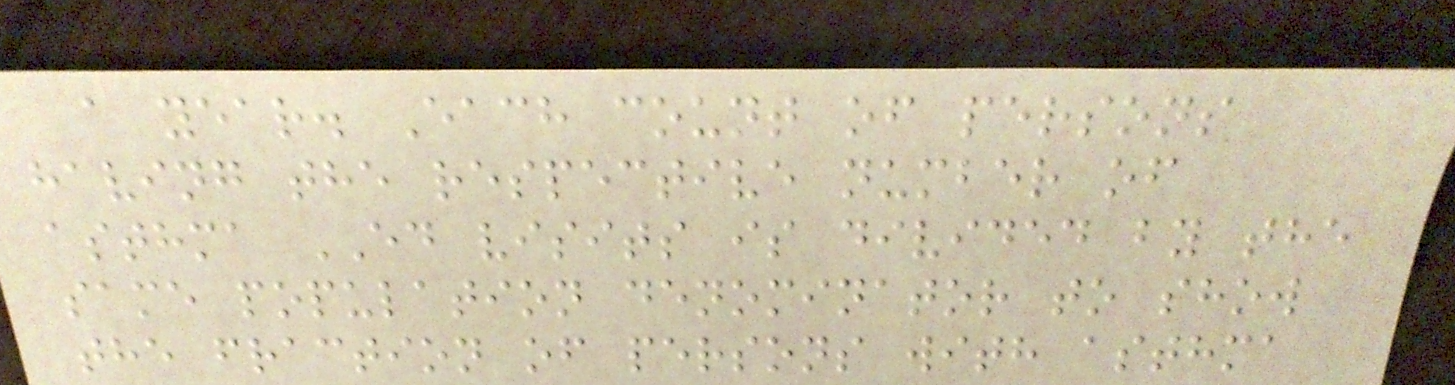a year. Each count of persons
having the respective number of
asthma ED visits is divided by the
same population denominator to show
the fraction of persons with asthma
